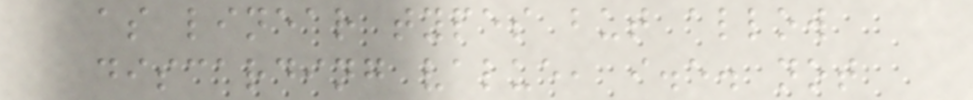as linear types but allow
discarding value, i.e. not
